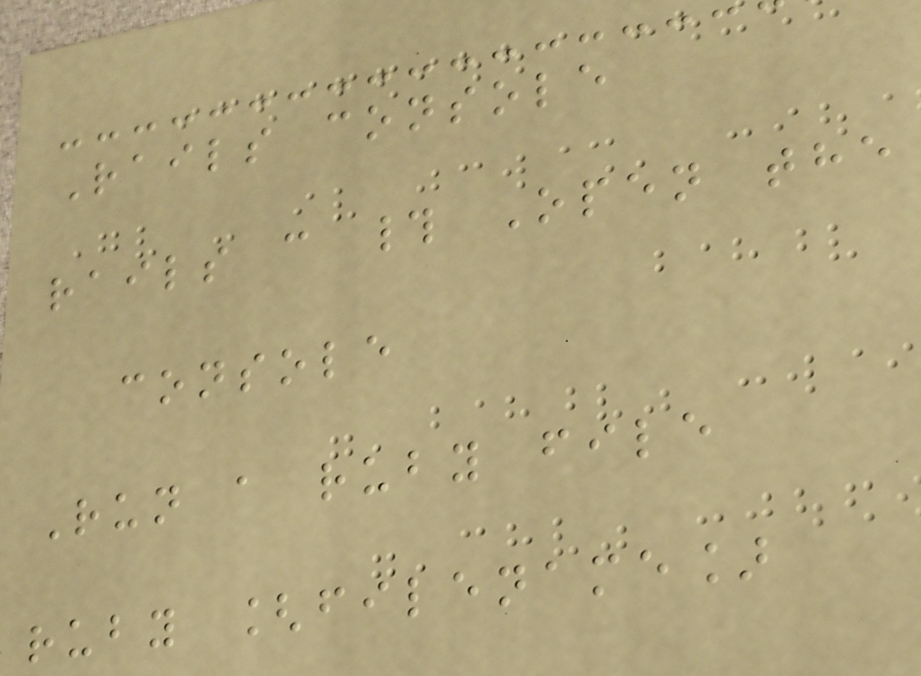Rails console
rails c # Open the
console
Run a ruby file
ruby [filename]
